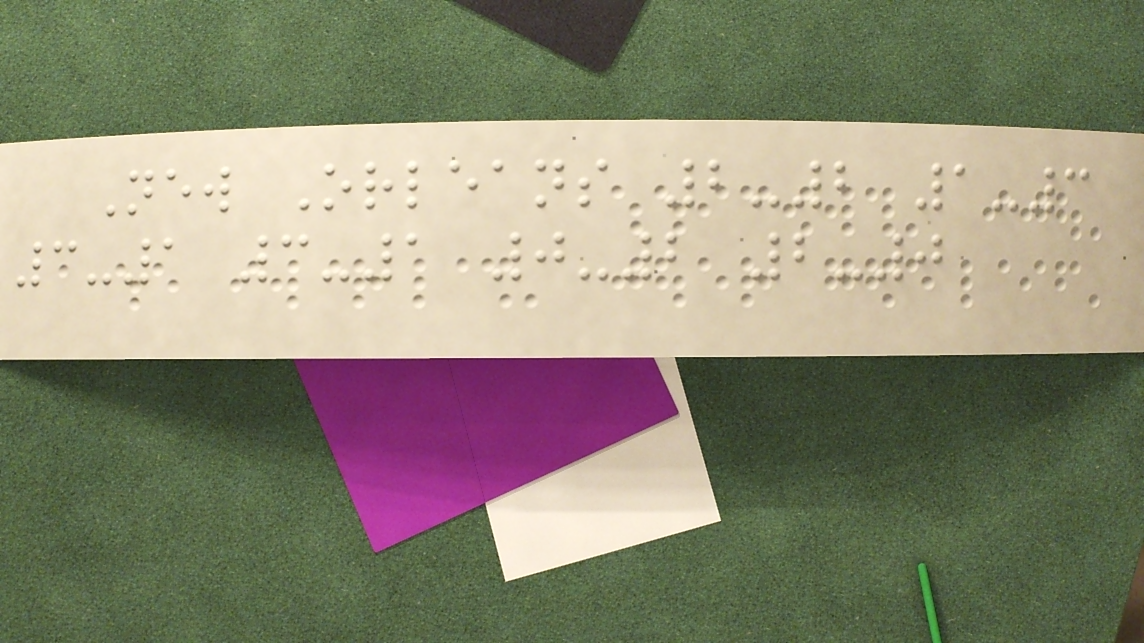New Orleans 2-2 1-3
3-1 3-1 0-2 2-0
